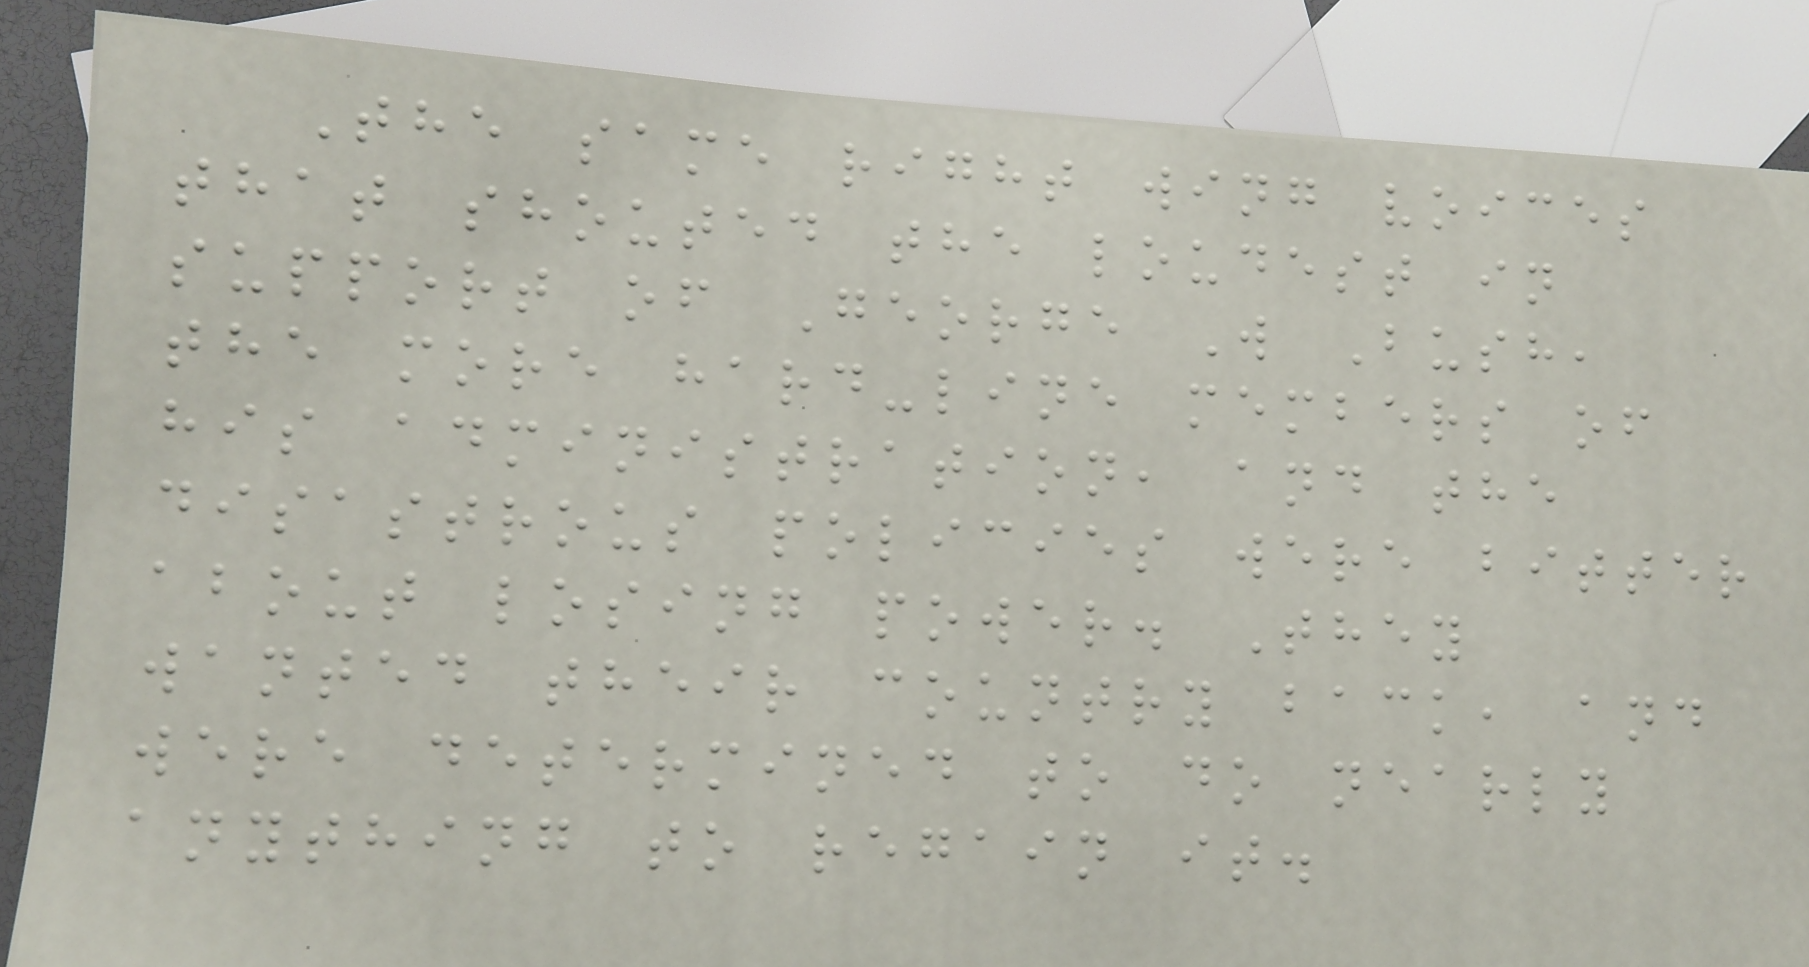The same right wing voices
that shouted the loudest in
support of George W Bush,
the more hard-line members of
his administration, and the
disastrous policies were bitter
about losing power. They
wanted their country back, and
were determined to do nearly
anything to regain it.
